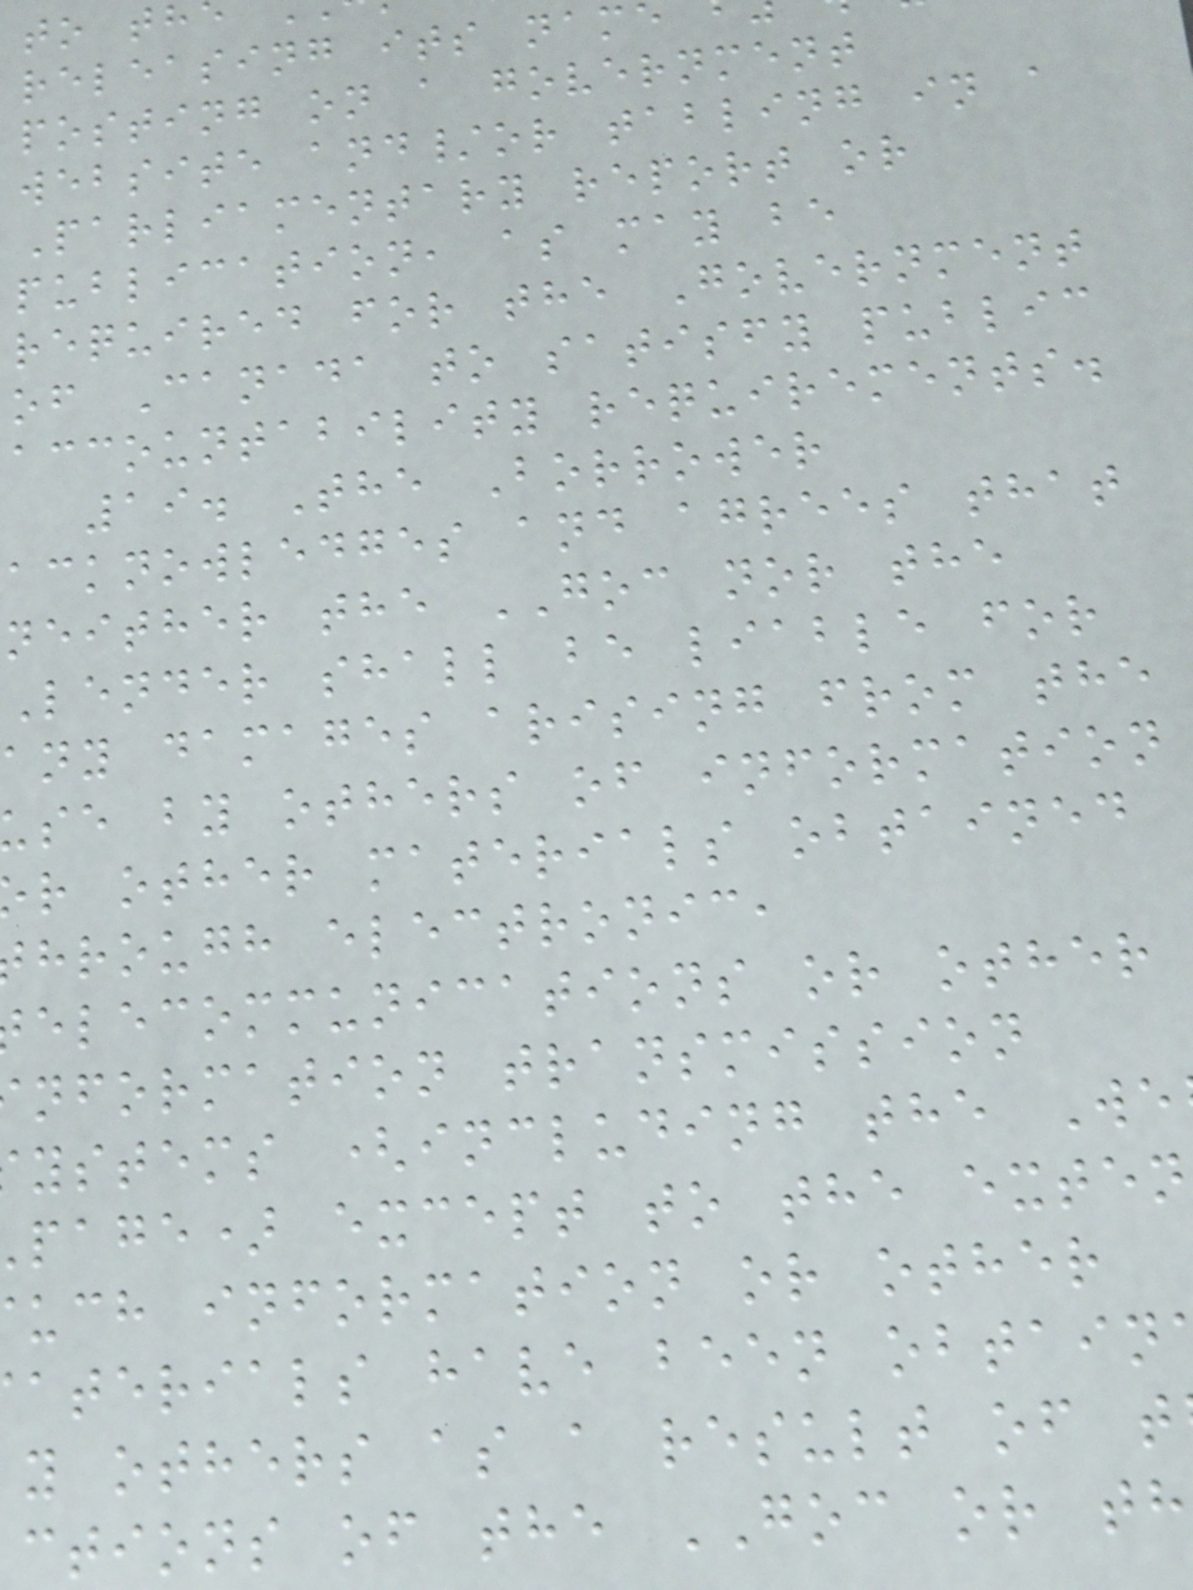releasing its nam
posting on a government
website and/or tabling in a
Parliamentary report or
publication, as may be
required for the Government
of Canada to satisfy public
accountability requirements.
19. The Borrower
acknowledges and agrees that
neither the GOC nor the
Lender shall be liable for
any damages arising from the
se by others of information
r other materials obtained
hrough electronic,
elecommunications or other
nformation transmission
ystems (including the We
page) except to the exten
uch information or other
aterials have been obtain
y others as a result of t
ctions of the GOC or th
